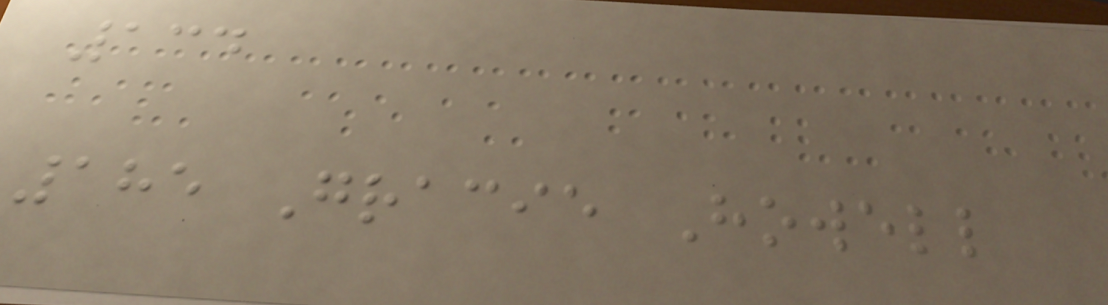134
185 Gracie Howell
